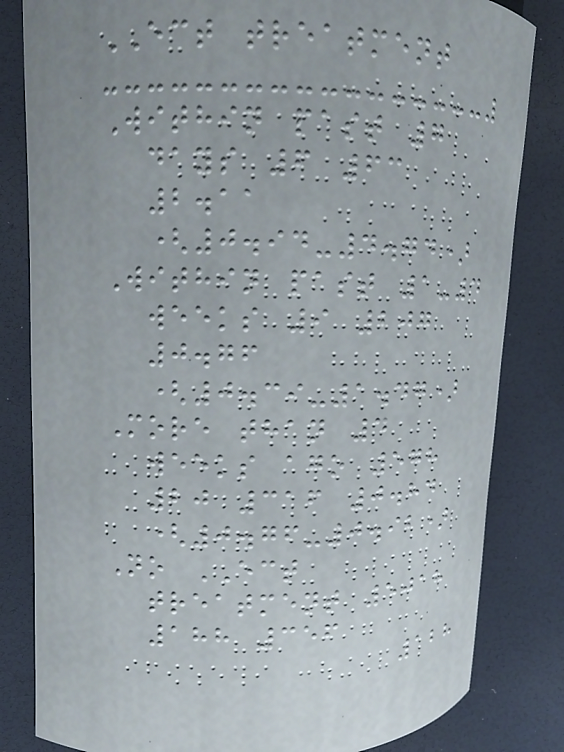ECT treatment
Within past 7
days 6 63
2.11
(0.94-4.74)
Within past 1-4
weeks 9 207
0.76
(0.39-1.47)
More than 4
weeks ago 578
20 316 0.84
(0.76-0.92)
No ECT
treatment 5018
188 356
128
